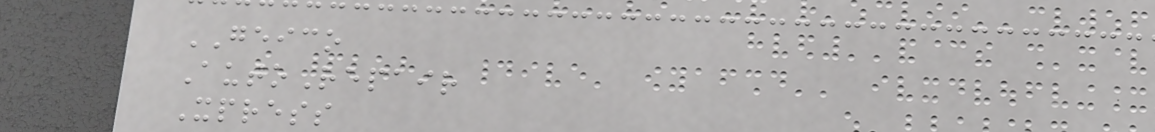GEICO
AutoRepair
Xpress
